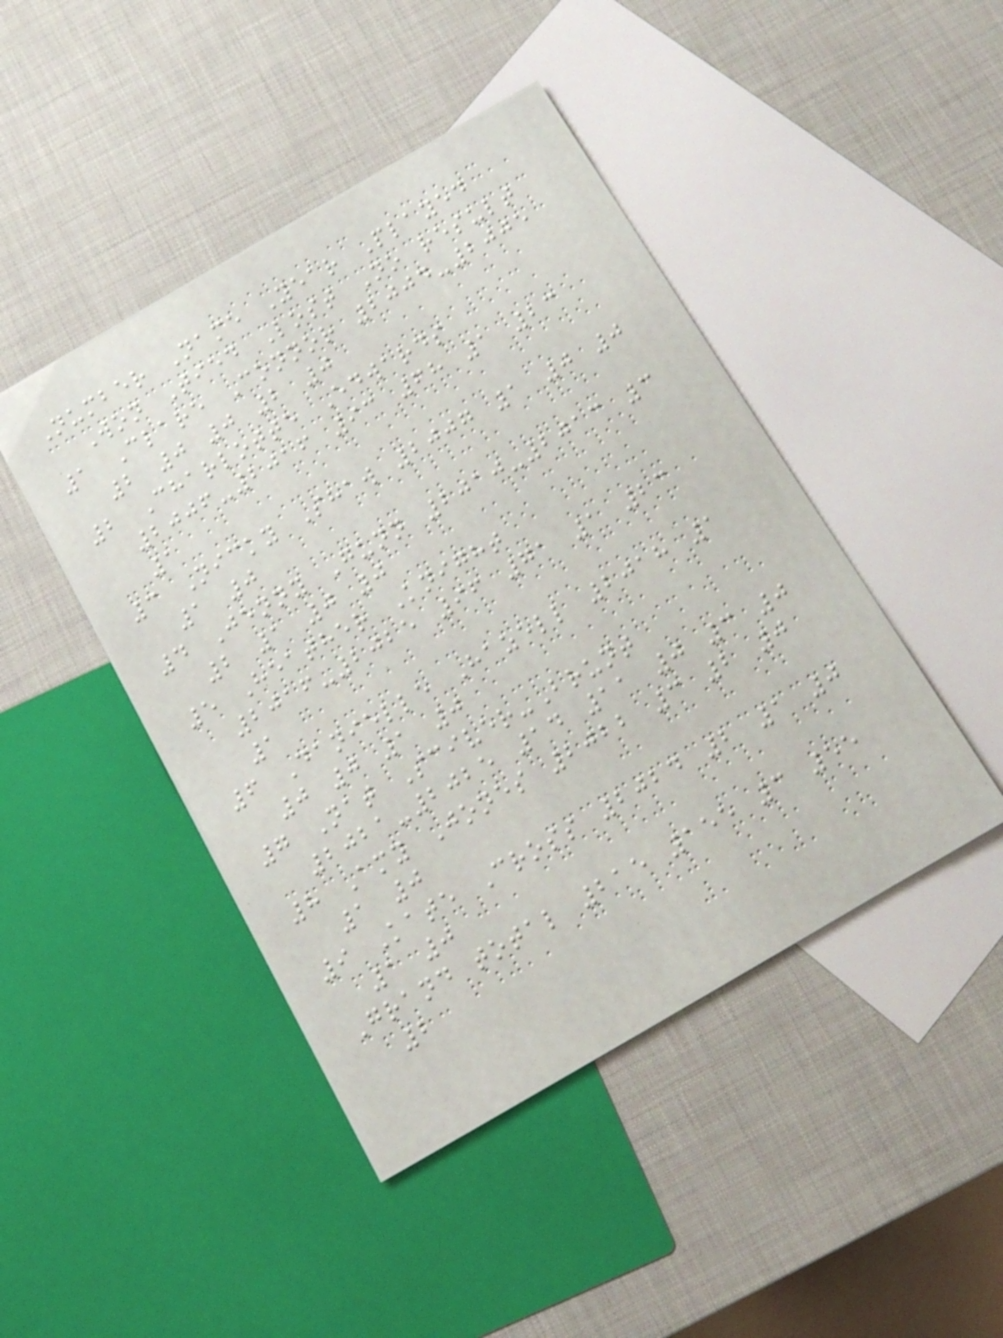Number Name Year Played
Won Tied Lost No result
1 Clare Connor 2004-2005
2 0 0 2 0
2 Charlotte Edwards
2006-2016 93 68 1 23
1
3 Nicky Shaw 2007 1 0 0
1 0
4 Jenny Gunn 2010-2013 3
2 1 0 0
5 Heather Knight
2016-2025 96 71 1 23
1
6 Danielle Hazell 2018 1
0 0 1 0
7 Nat Sciver-Brunt
2021-2025 14 11 0 3 0
8 Amy Jones 2022 3 2 0
1 0
9 Kate Cross 2024 2 1 0
1 0
Grand total 215 155 3 55
2
